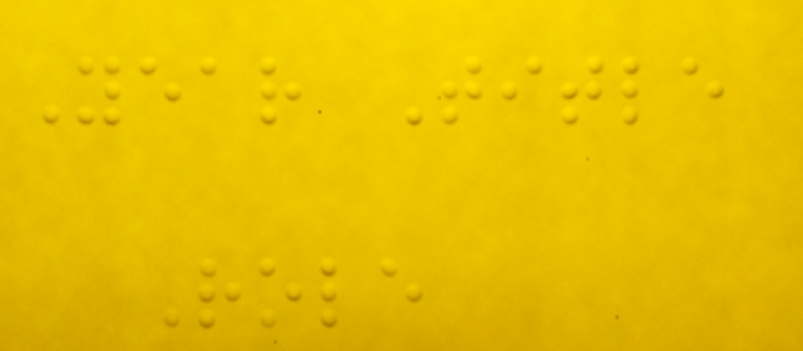Year Title
Role
